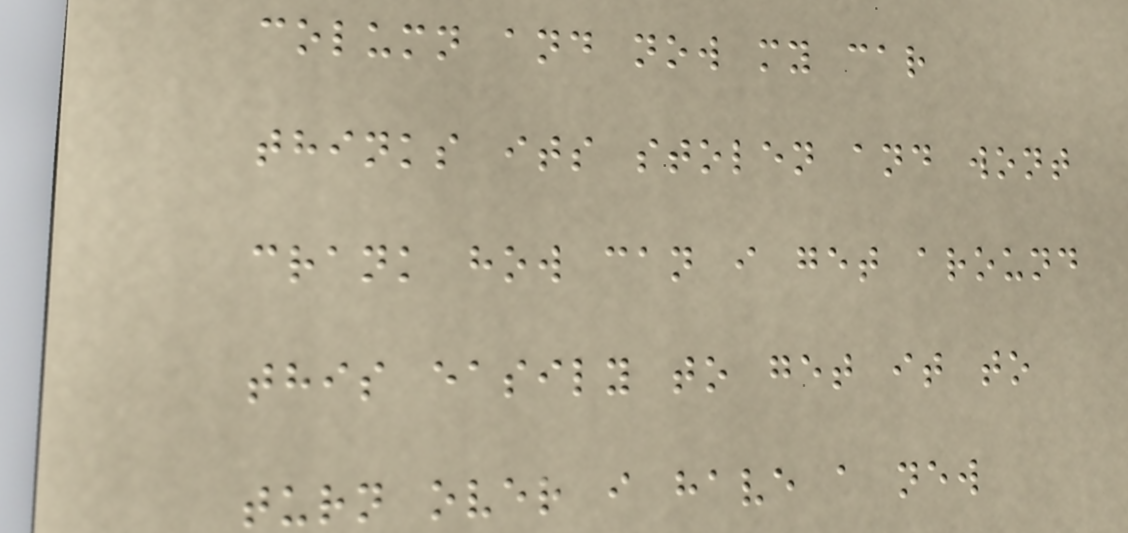column and now my car
thinks its stolen and wont
crank how can i get around
this easily to get it to
turn over i have a new
